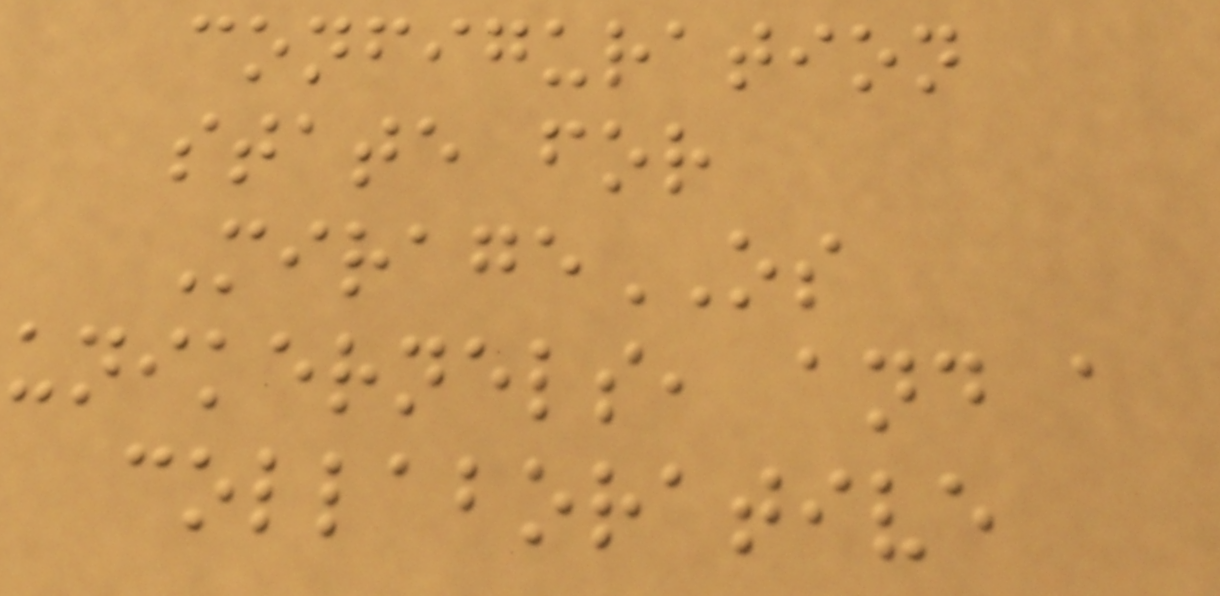configuration
state for
MirageOS
unikernels, and a
collaborative
